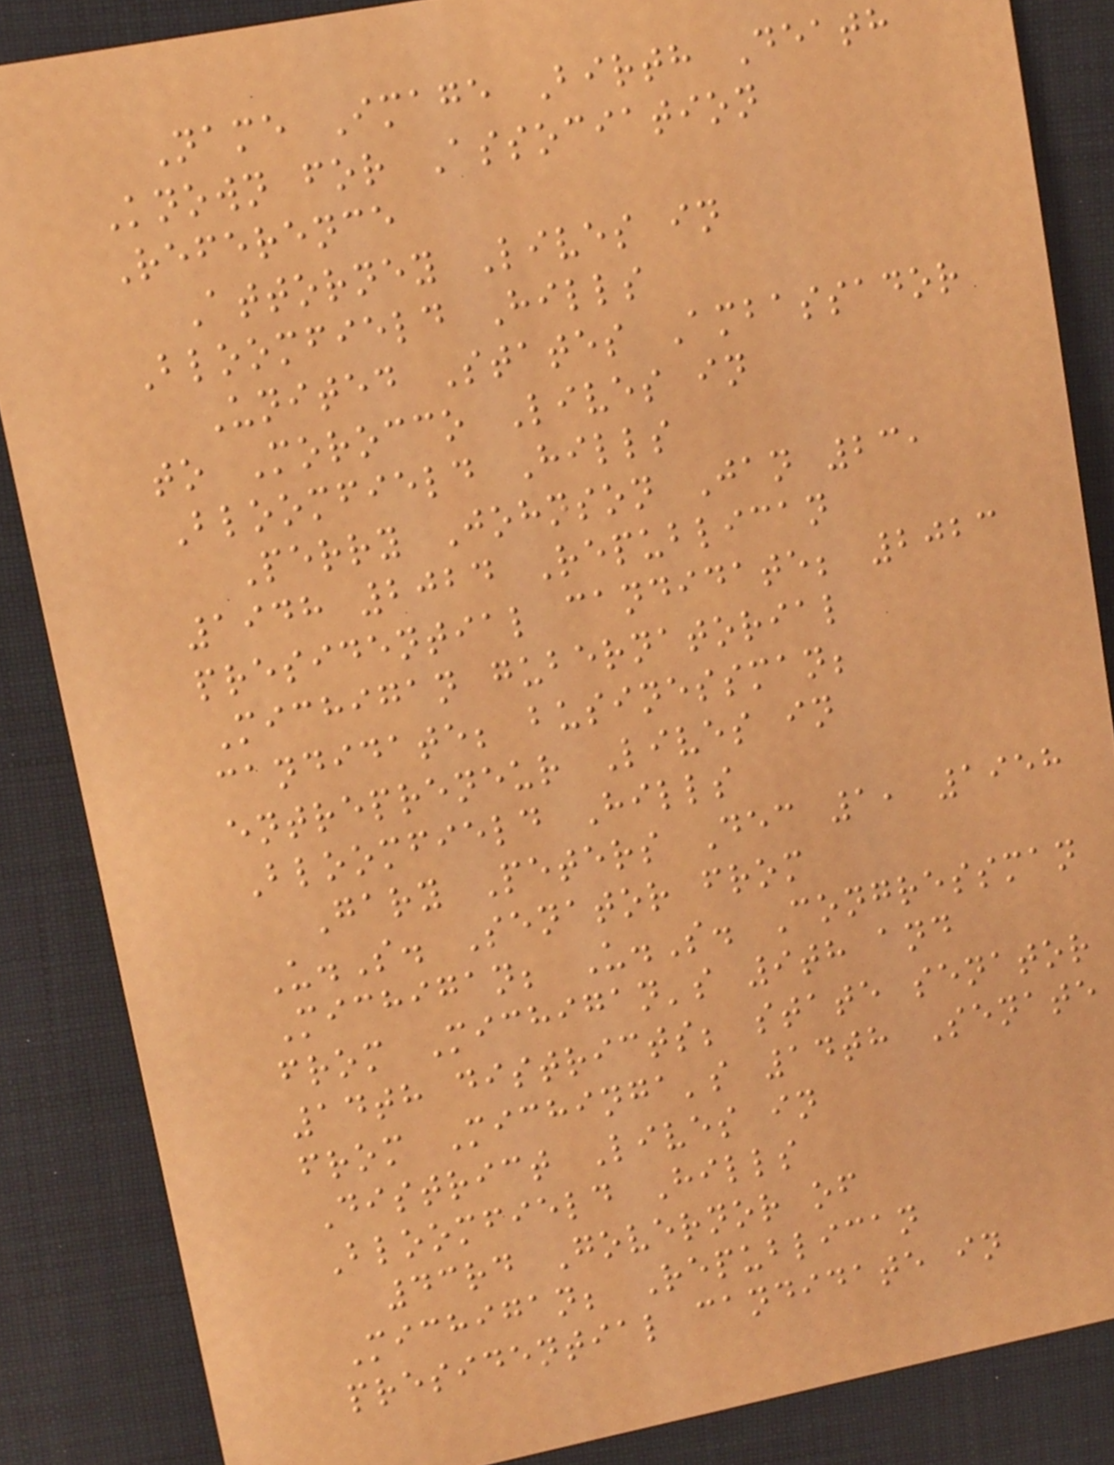Name Image Birth Death
Known for Association
Reference
Attorney Lives in
Bloomfield Hills
United States Ambassador
to Morocco Lives in
Bloomfield Hills
Perry Johnson Jan 23,
1948 2024 Republican
presidential candidate; 2023
Michigan gubernatorial
candidate; businessman;
entrepreneur Lives in
Bloomfield Hills
Gary Peters Dec 1, 1958
U.S. Senator from
Michigan; U.S. Congressman
from Michigan's 9th and
14th districts; state senator
from Michinga's 14th Senate
District Lives in
Bloomfield Hills
43rd Governor of
Michigan; Republican
presidential candidate in
